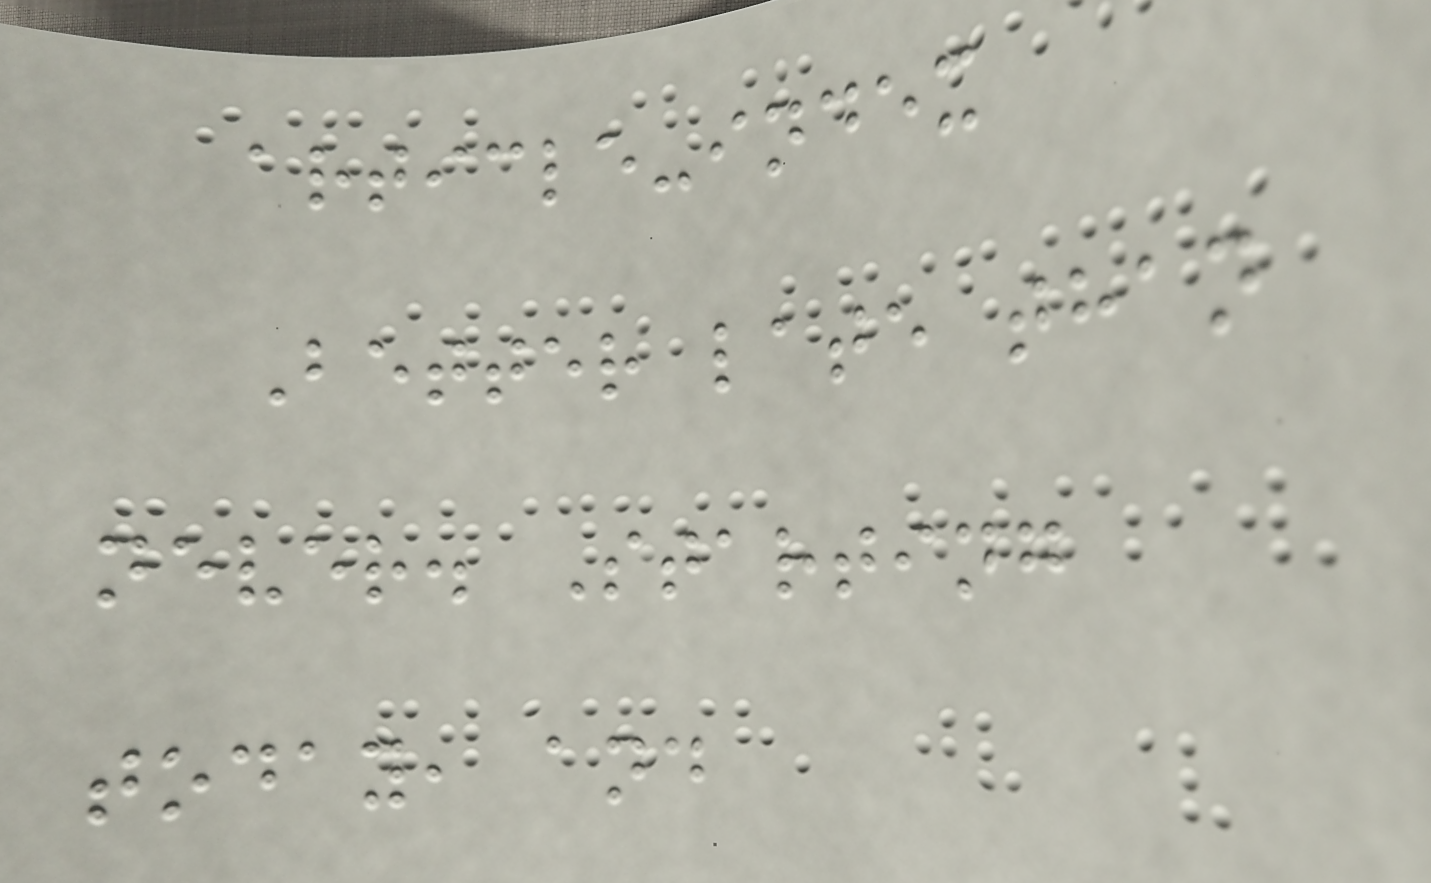article-index
Better late than
never. Starting
today, and
